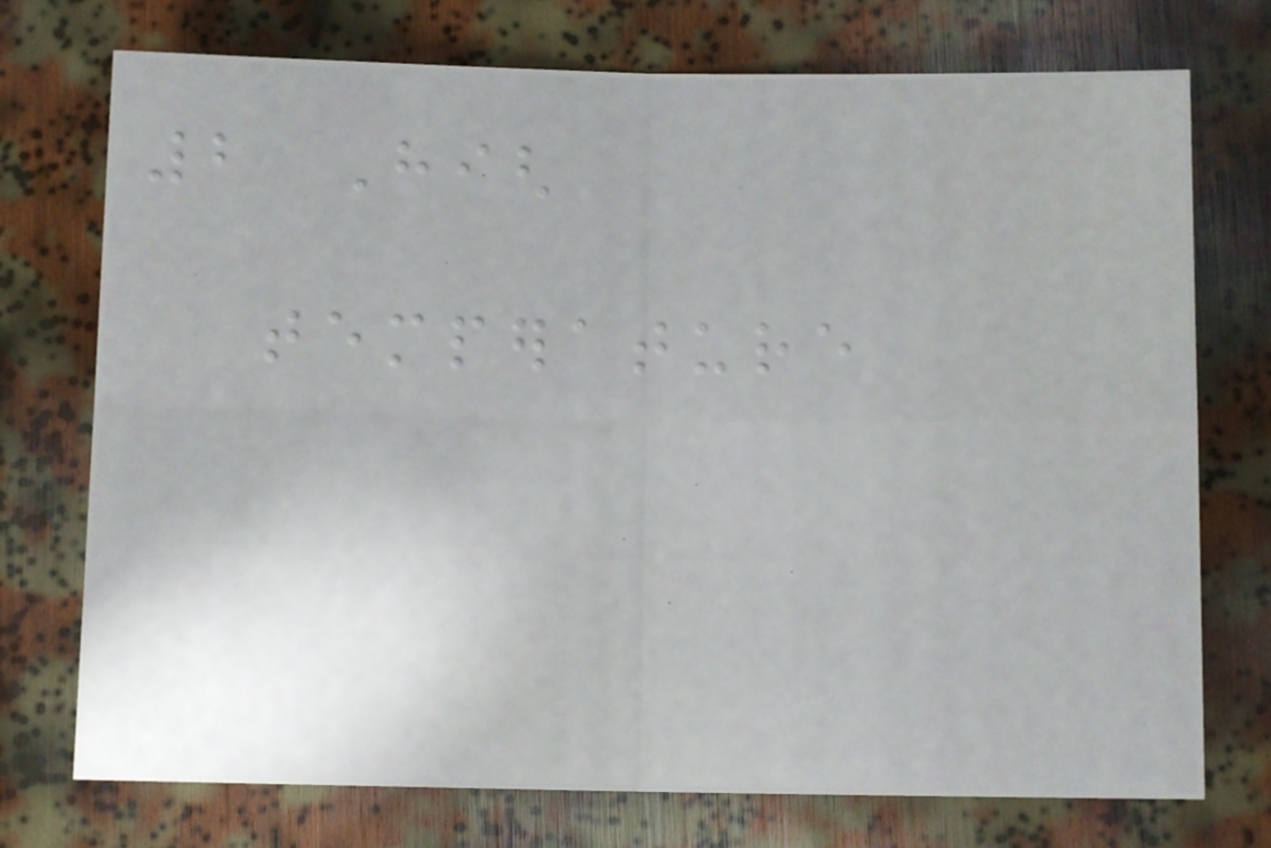2 High
temperature
